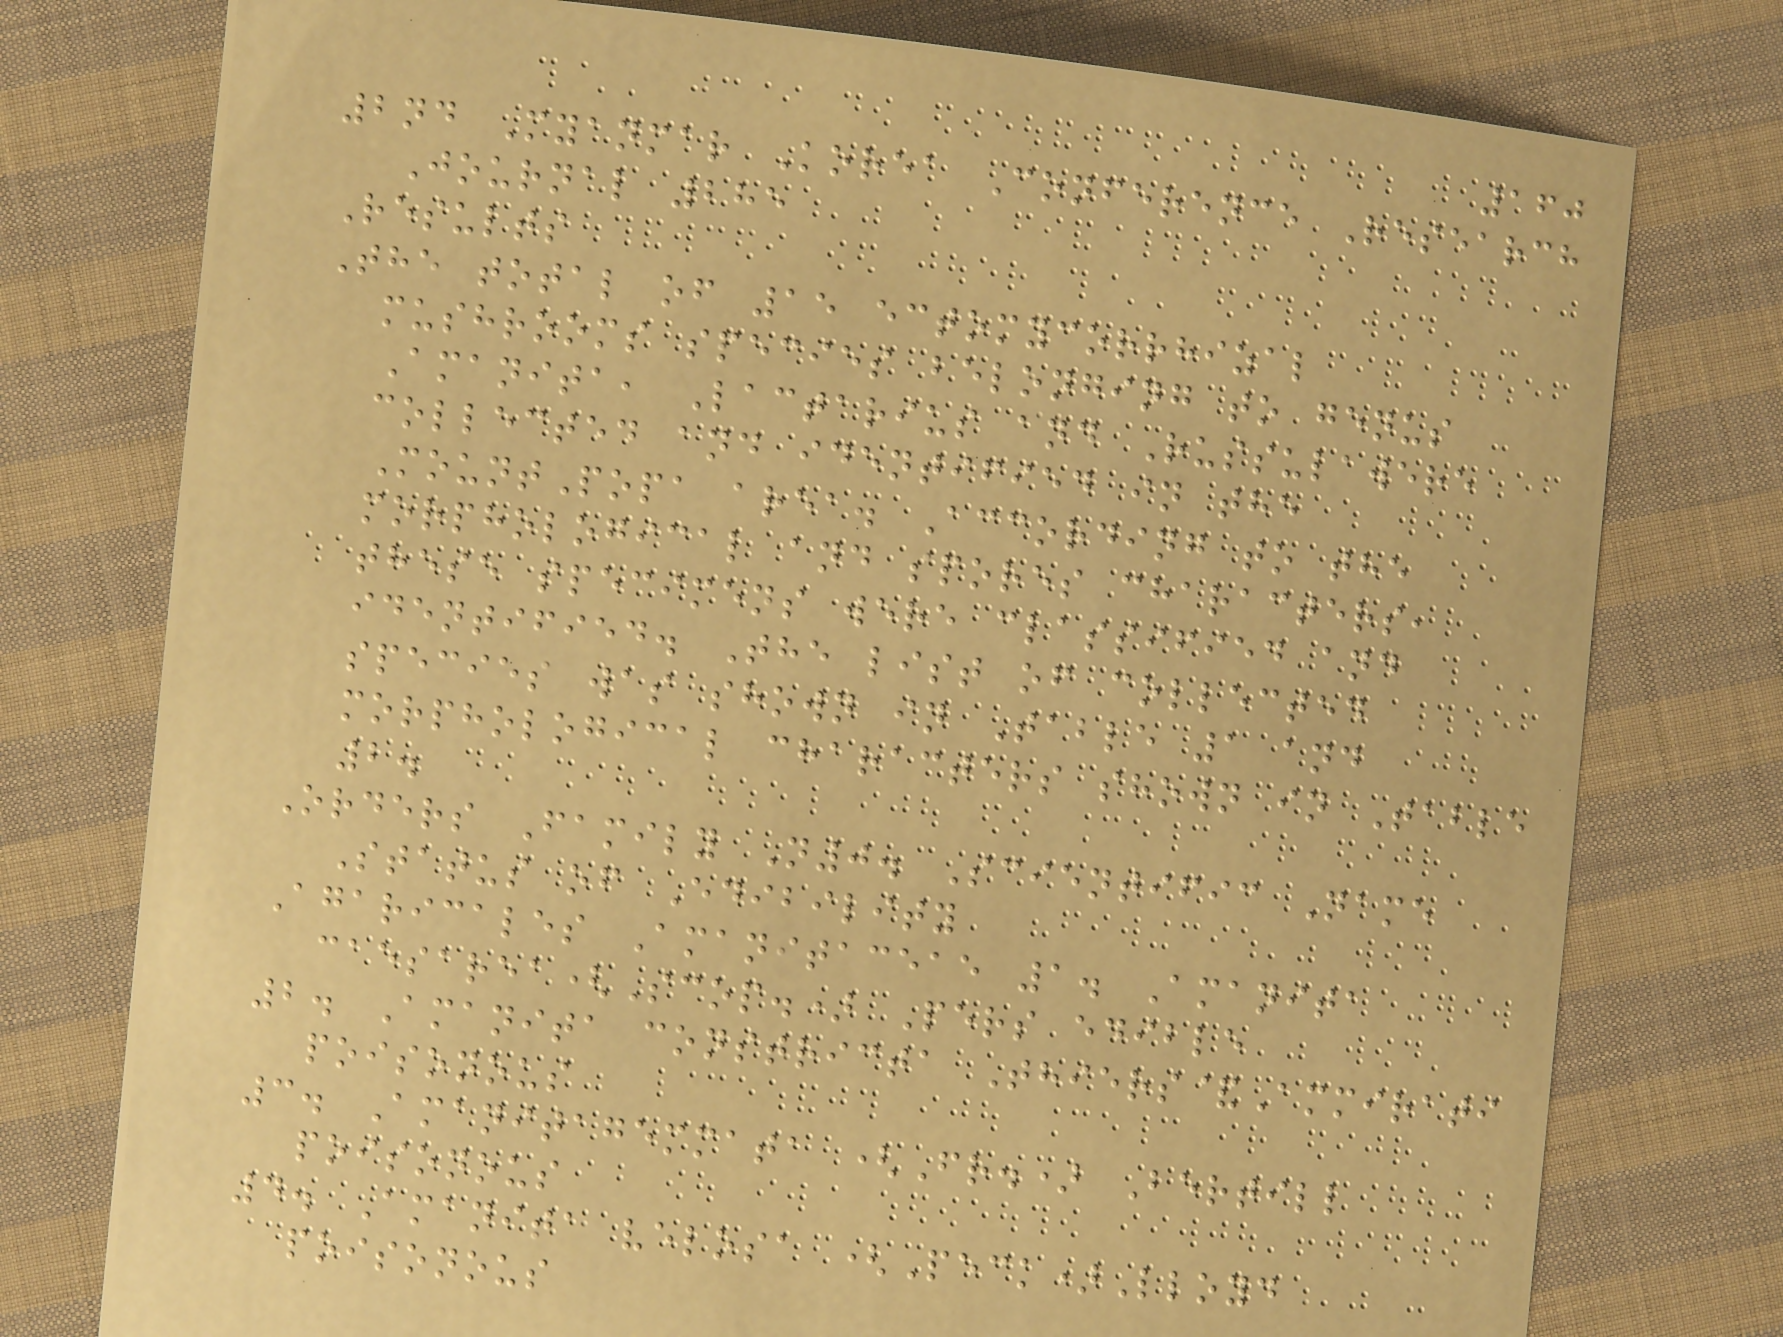160
2nd Myanmar Korea Conference Research
Journal 285
Results
The total of 15 ectomycorrhizal
mushrooms species belonging to genus
Amanita, Lactarius and Russulawere
collected and identified in the
MountPopa area. According to the
morphological and spores characters,
these specimens were classified and
identified. The list of collected
species was shown in Table 1 and
morphological characters shown in Table
2.
Orders Family N0. Scientific Name
Status of Edibility
Agaricales Amanitaceae 1. Amanita
caesarea(Scop.) Pers edible
2. Amanita constricta Thiers&Ammirati
poisonous
3. Amanitagemmata (Fr.) Bertill
poisonous
4. Amanita velosa (Peck)Lloyd
poisonous
